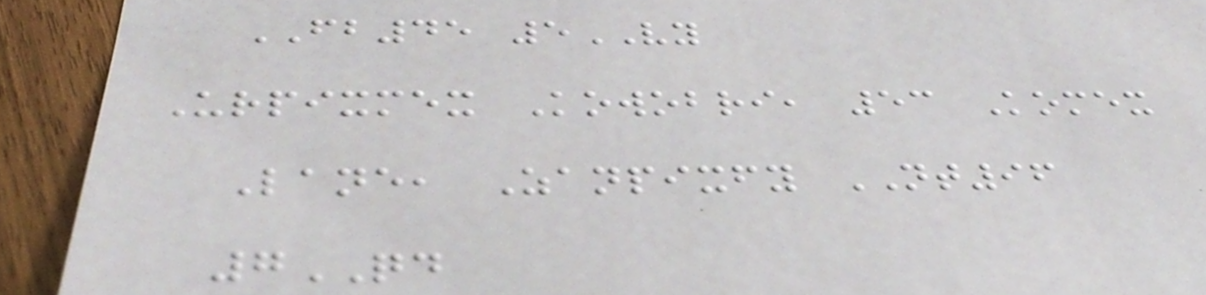FB45 5VY
Urpixmex Kowobri, 53 Komex
Lane, Zanpixfy NT96
7QD
